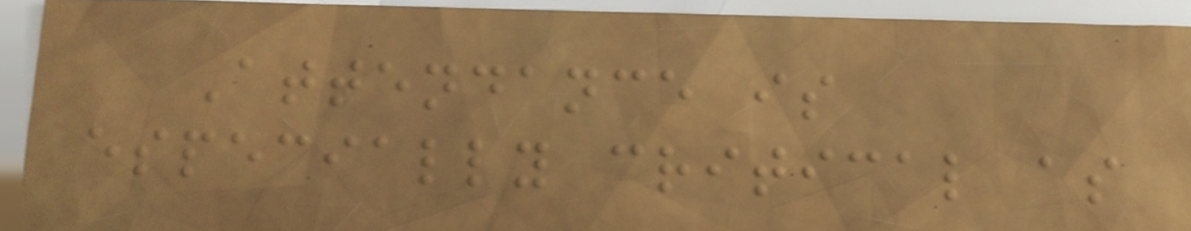Attendance is
especially critical as
